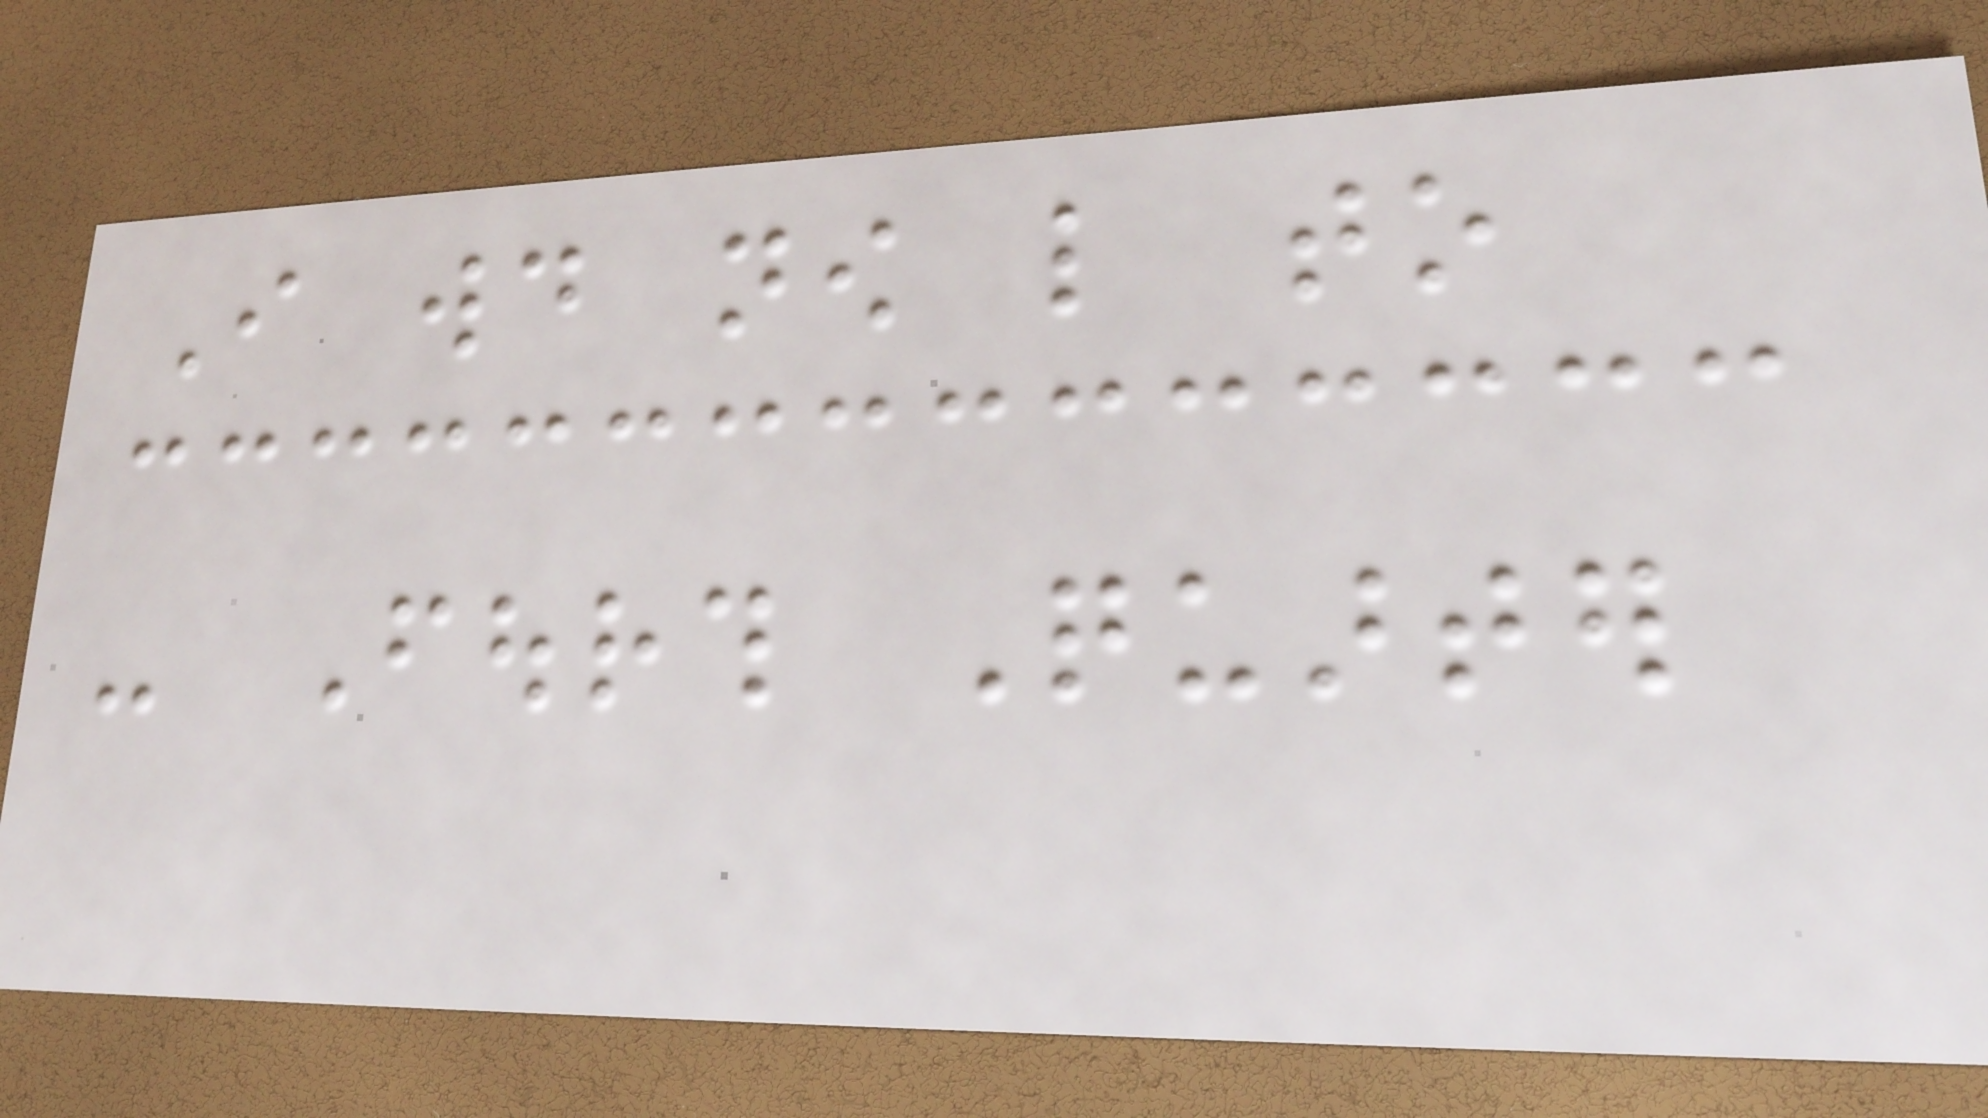I would now like to
- Fourth Quarter
